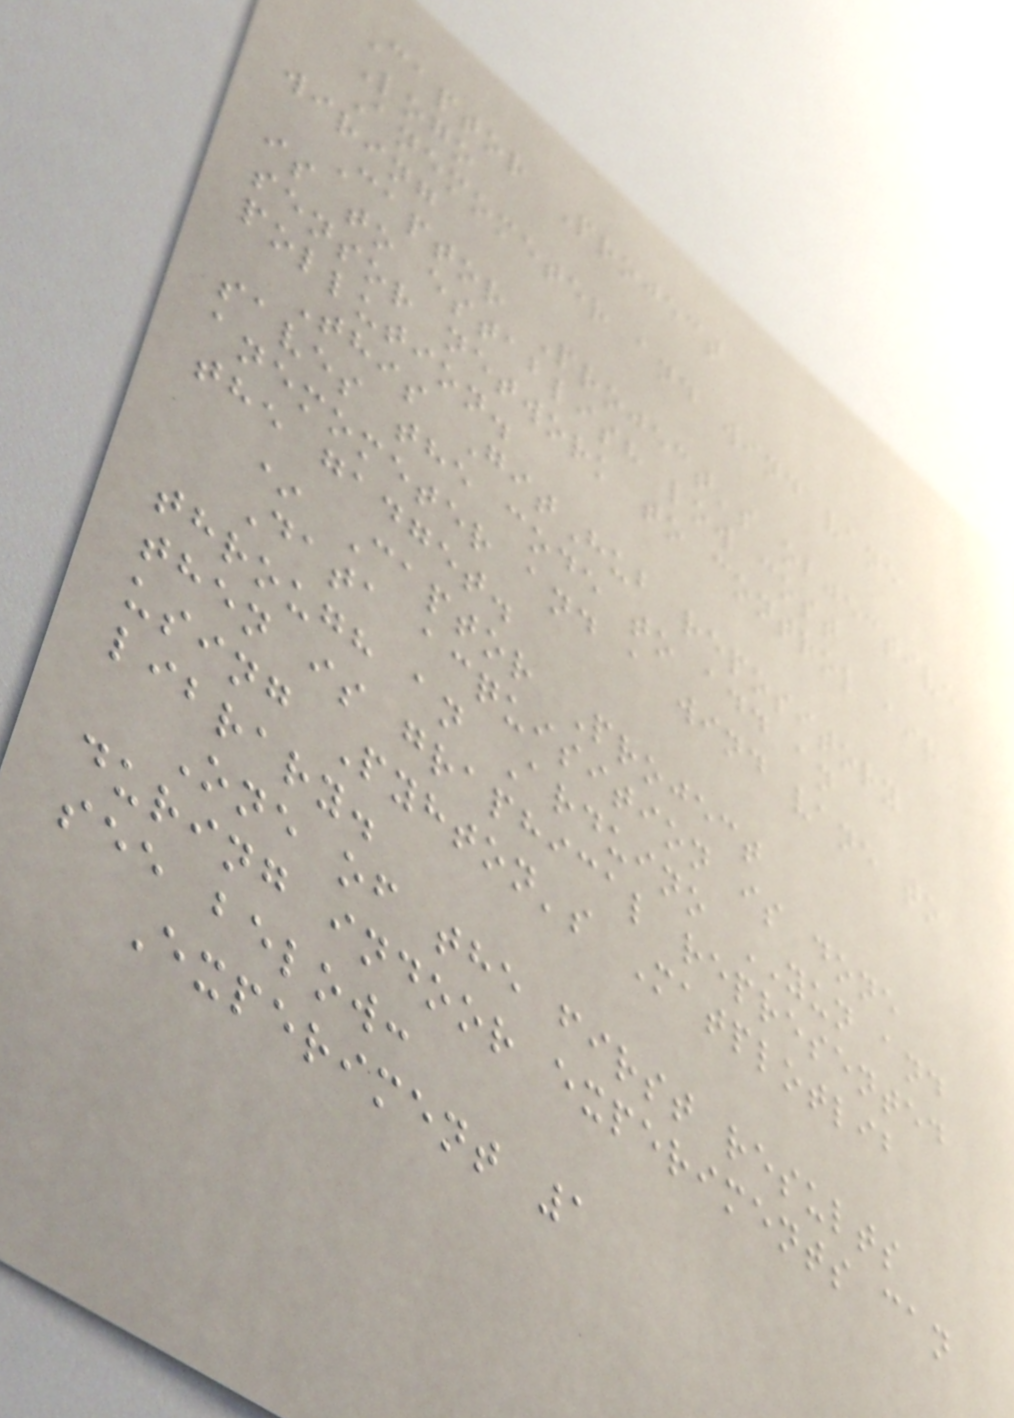Captor Project
Logo
Anemometer and wind vane
wiring
Captor Project's objective
is to establish low cost
sensor network to control air
pollution.
This GitHub repository
saves the code to add an
anemometer and a wind vane to
the gadget.
* Captor Project
Data acquisition is done
through an Arduino YUN and
then is graphical represented
using Pyhton's Matplotlib
library.
One of the first results
during indoor experiments can
see below:
Experiment 1
